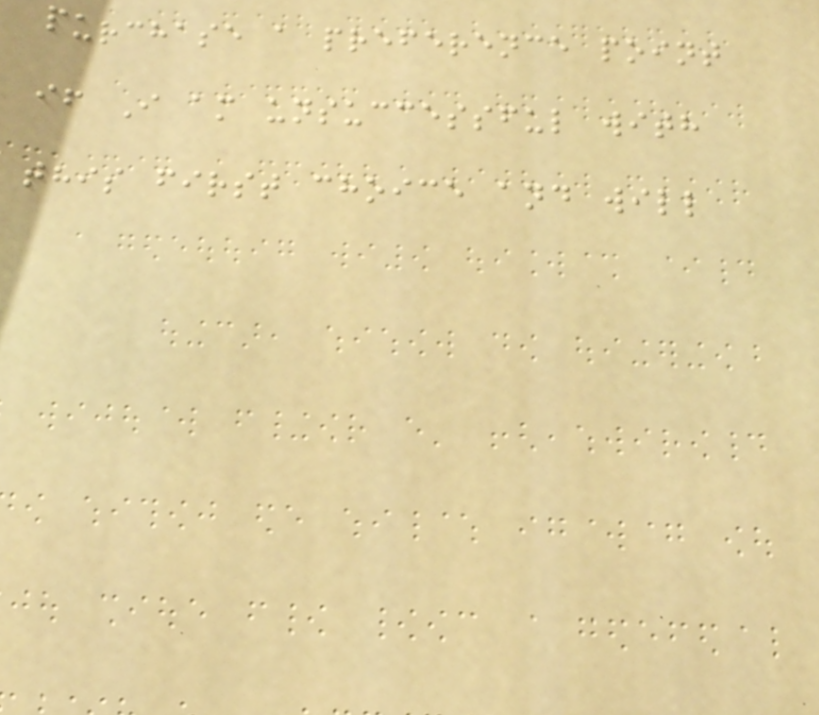purchase a preference point
if I am unsuccessful with
this first choice and will
